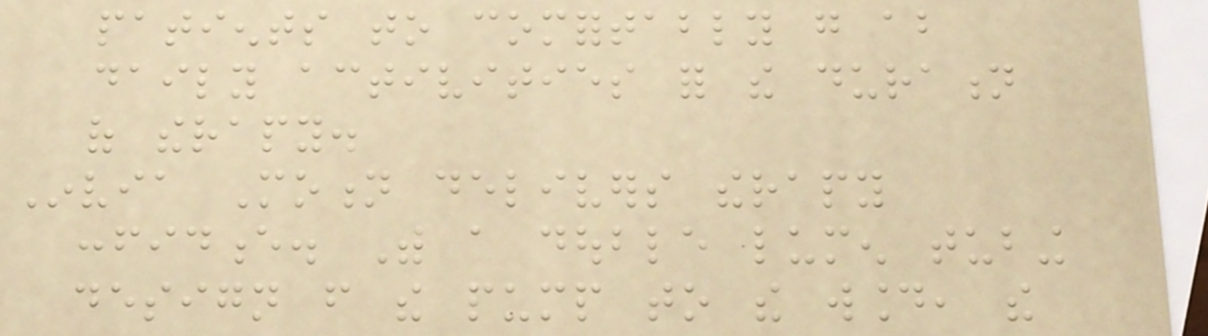patients to comfortably go about
daily activities for the duration
of therapy.
Invia Motion delivers therapy
confidence. With a double lumen tubing
design from the pump to the wound, the
